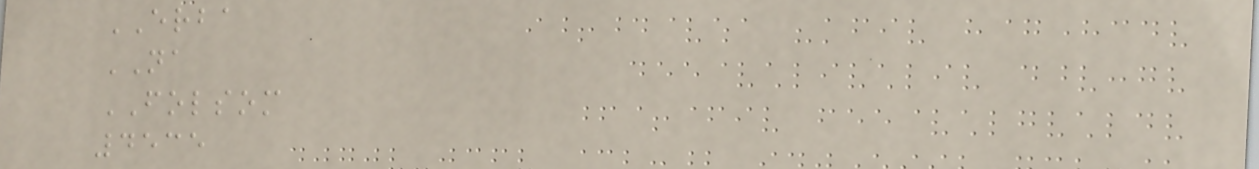ERBA
NA
FOLSOM
4535
